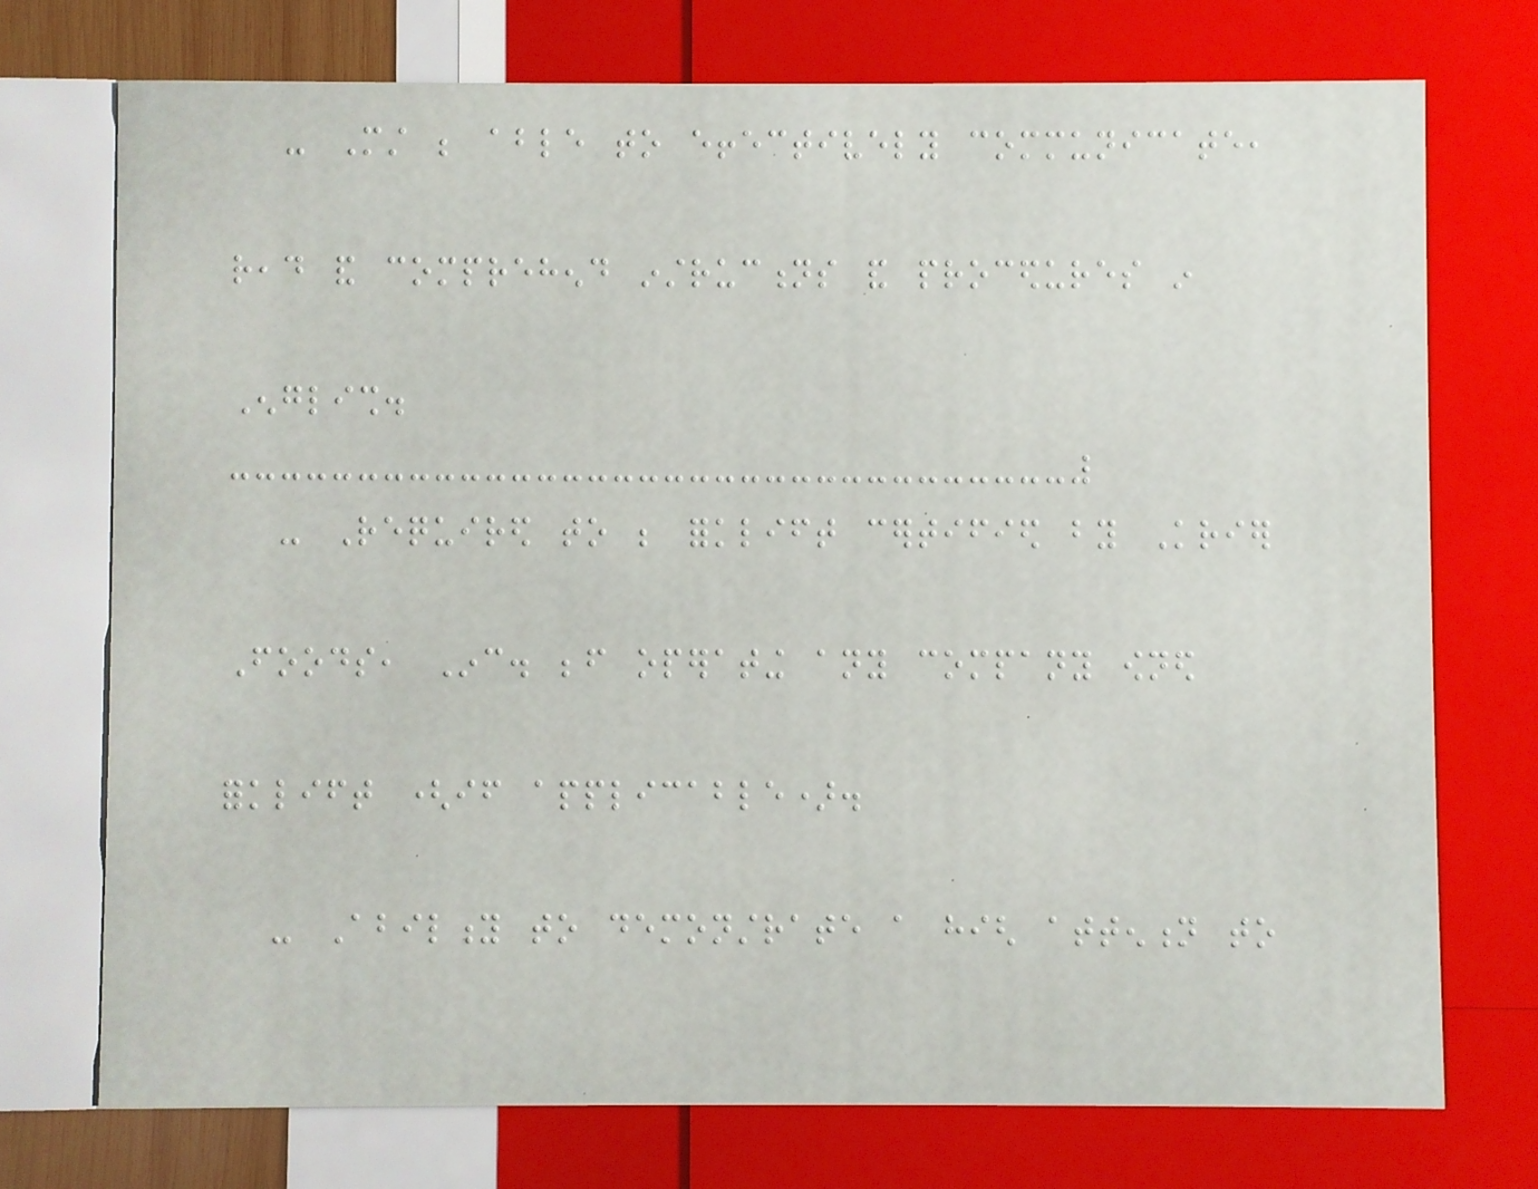- Must be able to effectively communicate,
read and comprehend instructions and procedures in
English.
- Required to be forklift certified by Krier
Foods, Inc. before operating any company owned
forklift (if applicable).
- Ability to demonstrate a high attention to
